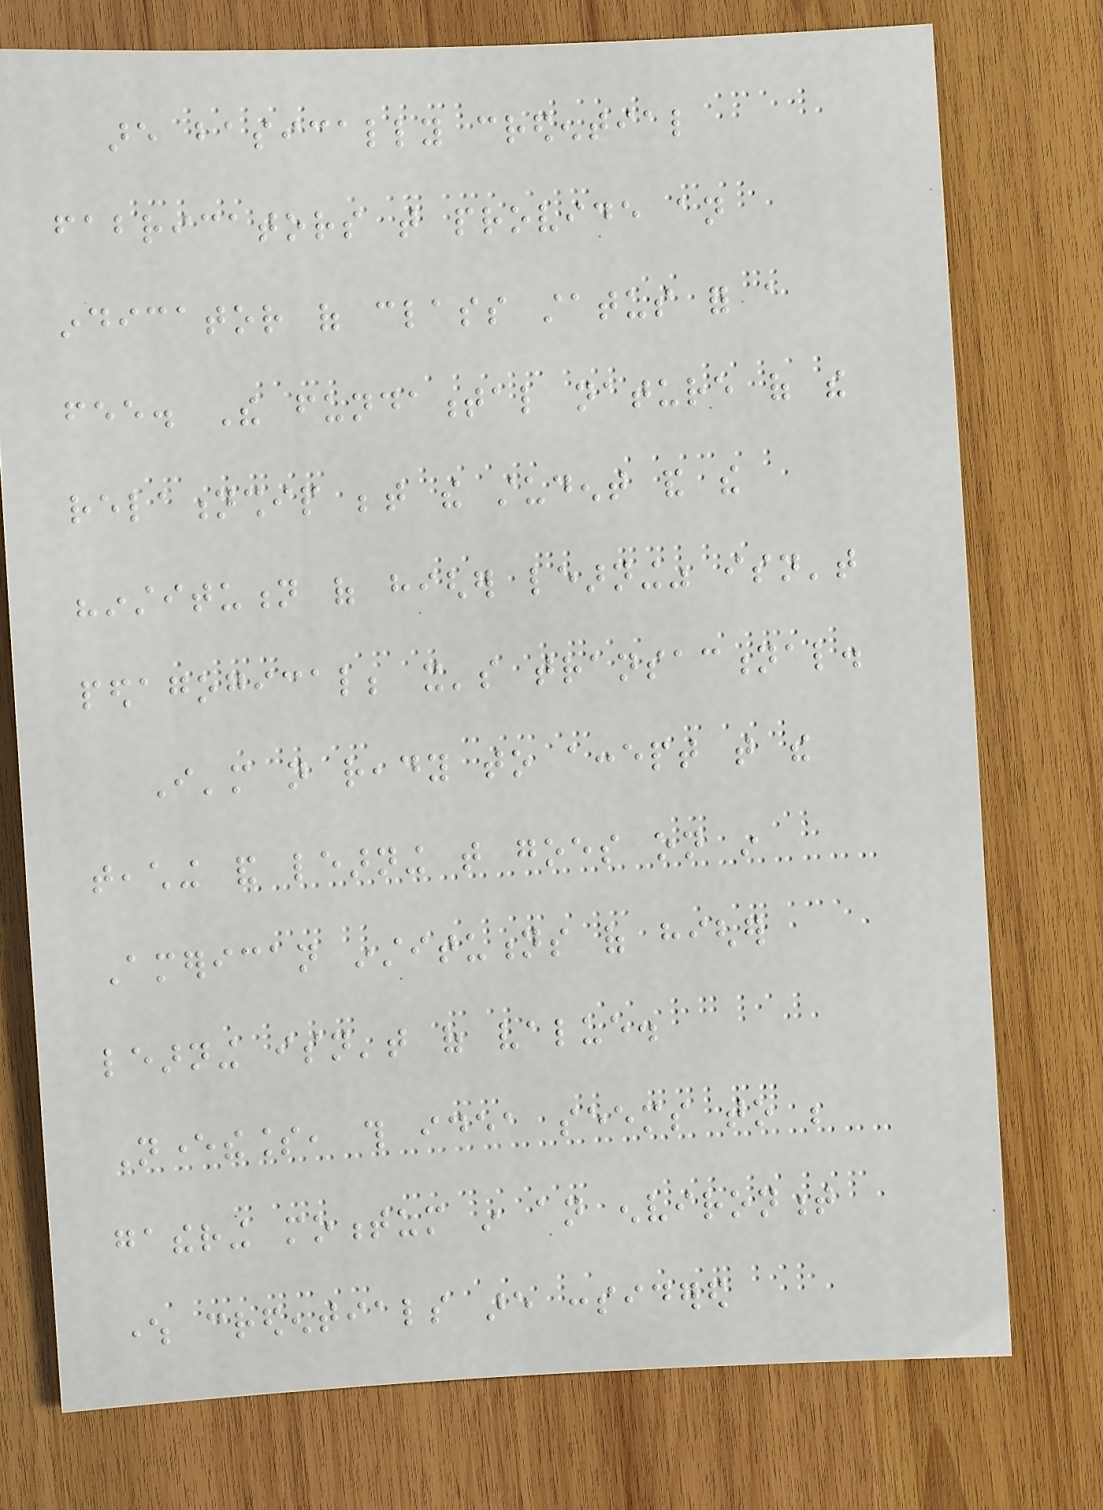are basically credential
fabricators that provide an
indicator of class status for a
fee. The fundamental nature of the
relationship between the student and the
"institution of higher learning" isn't
pedagogical; it's transactional.
I'm not ready to accept that the
teaching and learning that goes on in
American institutions of higher
learning isn't of value.
Nevertheless, this idea seems to be
gathering momentum in an environment
where credentials are considered
